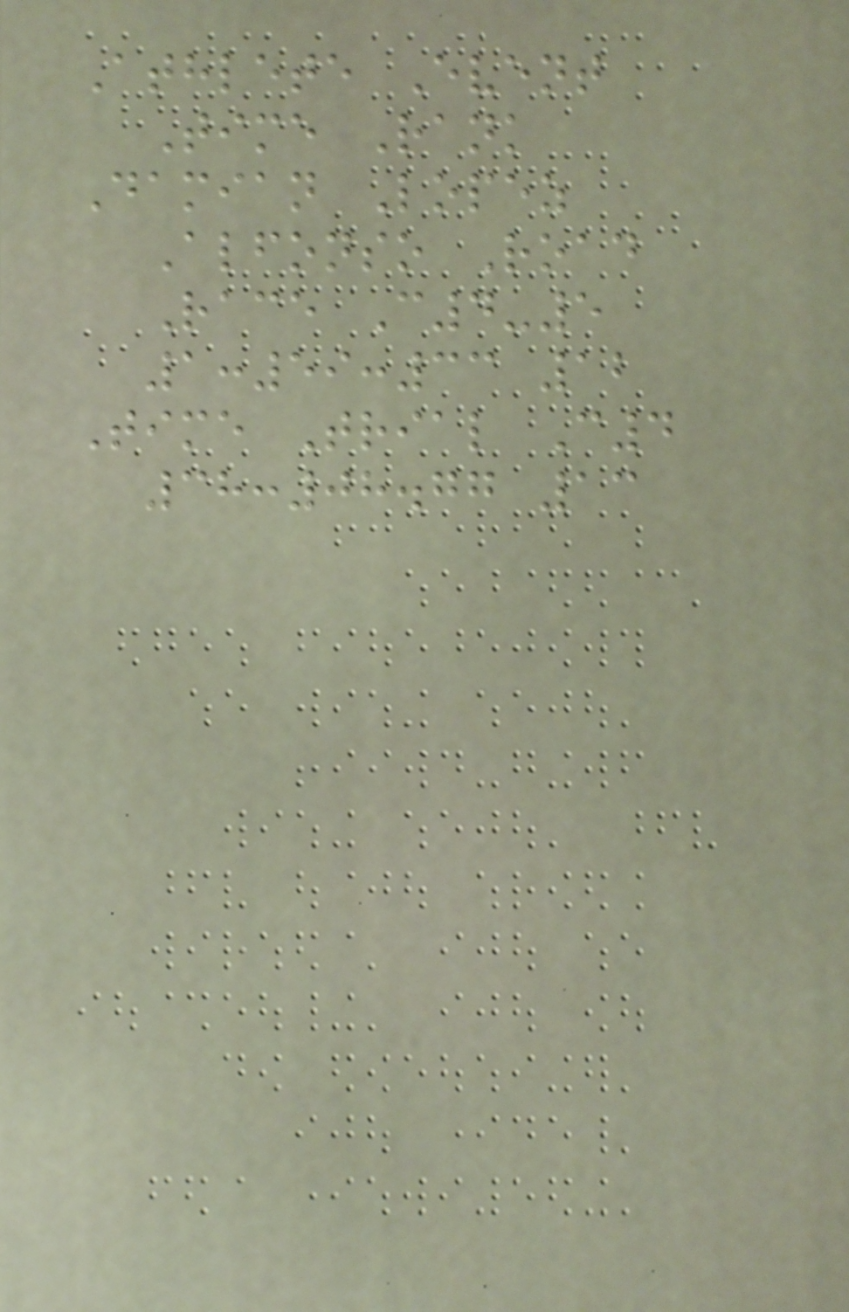Athlete Event
Time Rank
Damian Lopez
Alfonso Road
Race C4-5
1:59:33 12
Time Trial C4
38:08.77 13
